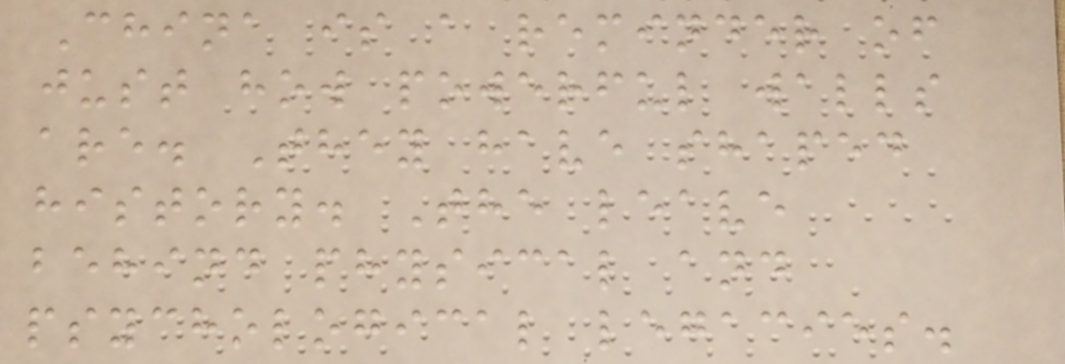China is a reminder of
just how powerful walls
are. They have shaped
history. The leave
behind physical and
psychological legacies.
